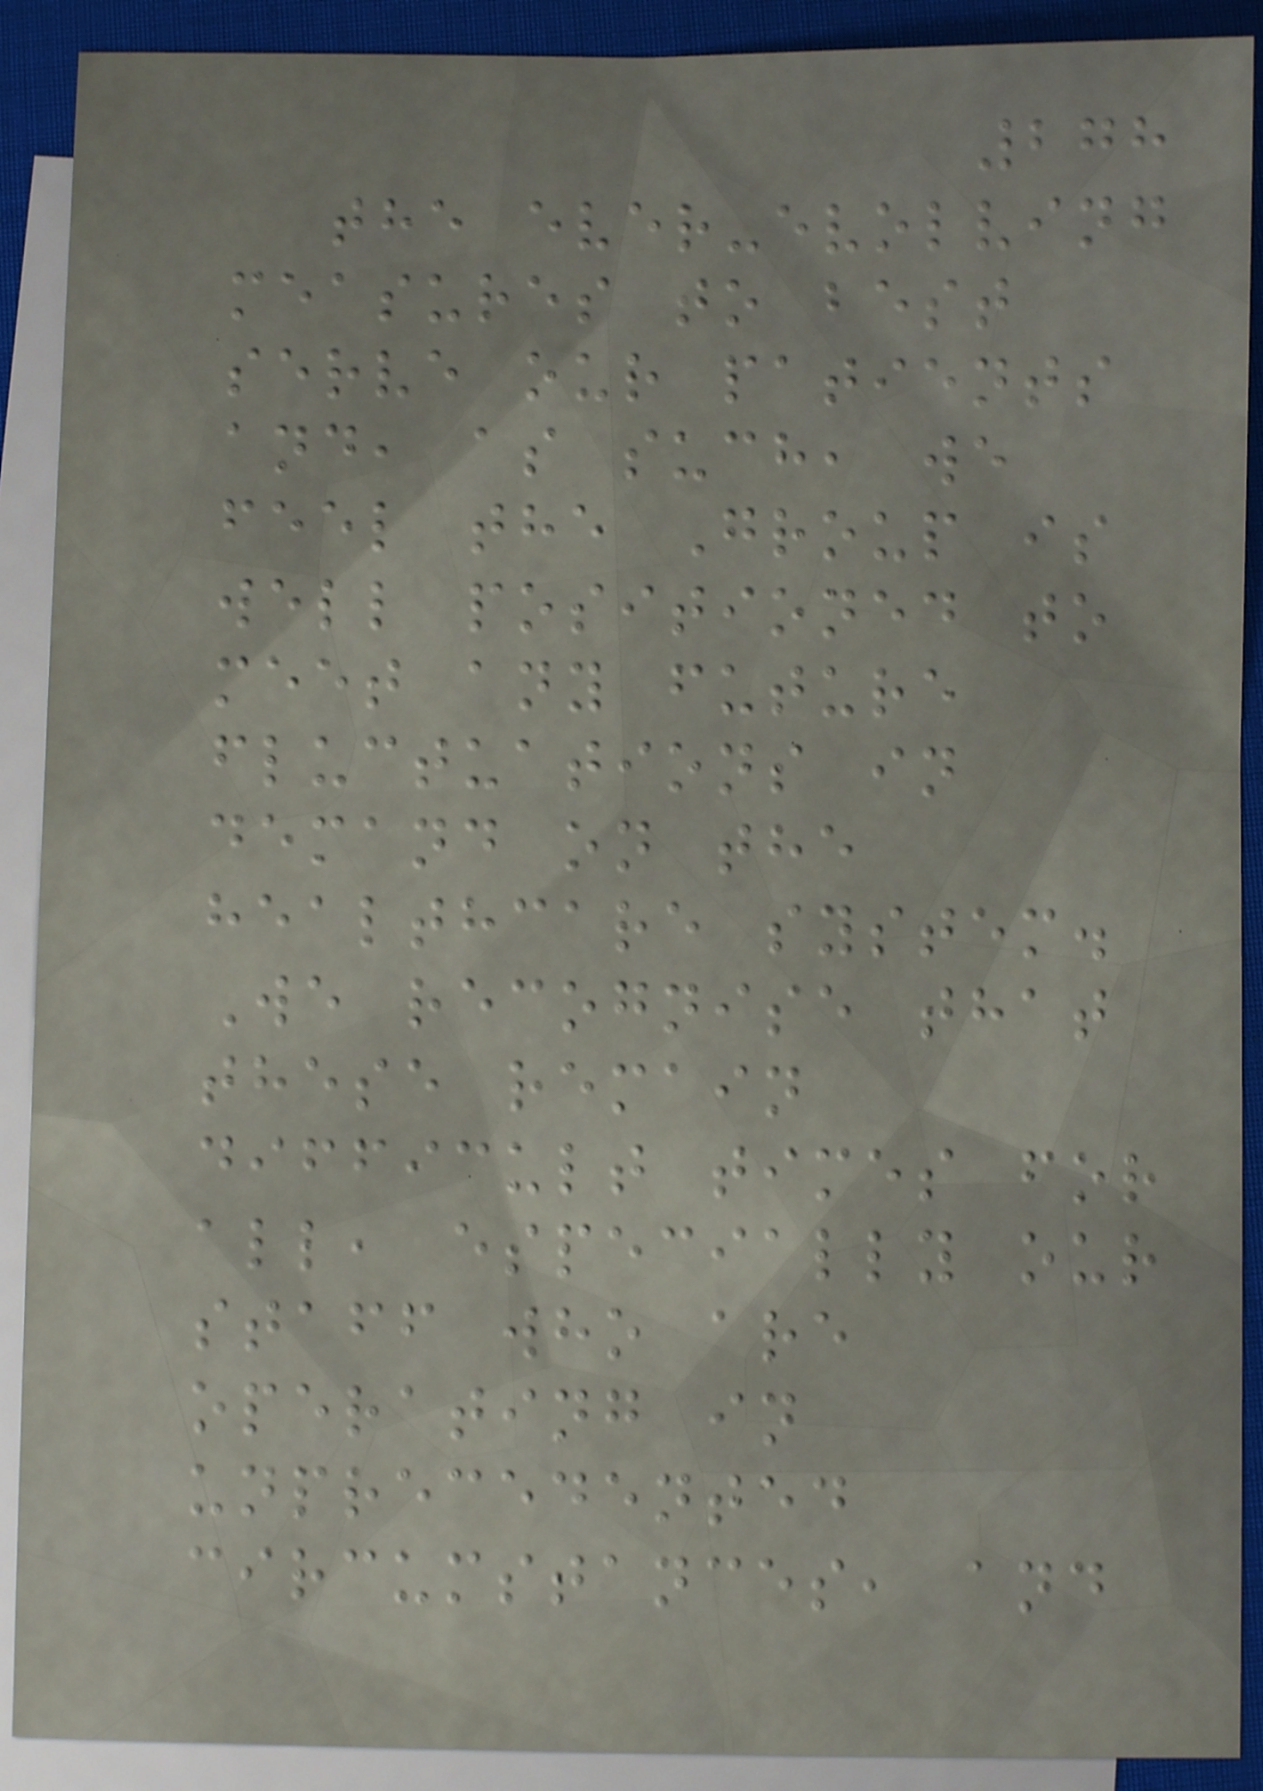278
the ever-evolving
measures to best
serve our patients
and, as such, we
feel the Group is
well positioned to
meet any future
fluctuations in
demand on the
healthcare system.
We recognise that
these remain
difficult times for
all, especially our
staff who are
operating in
unprecedented
circumstances, and
